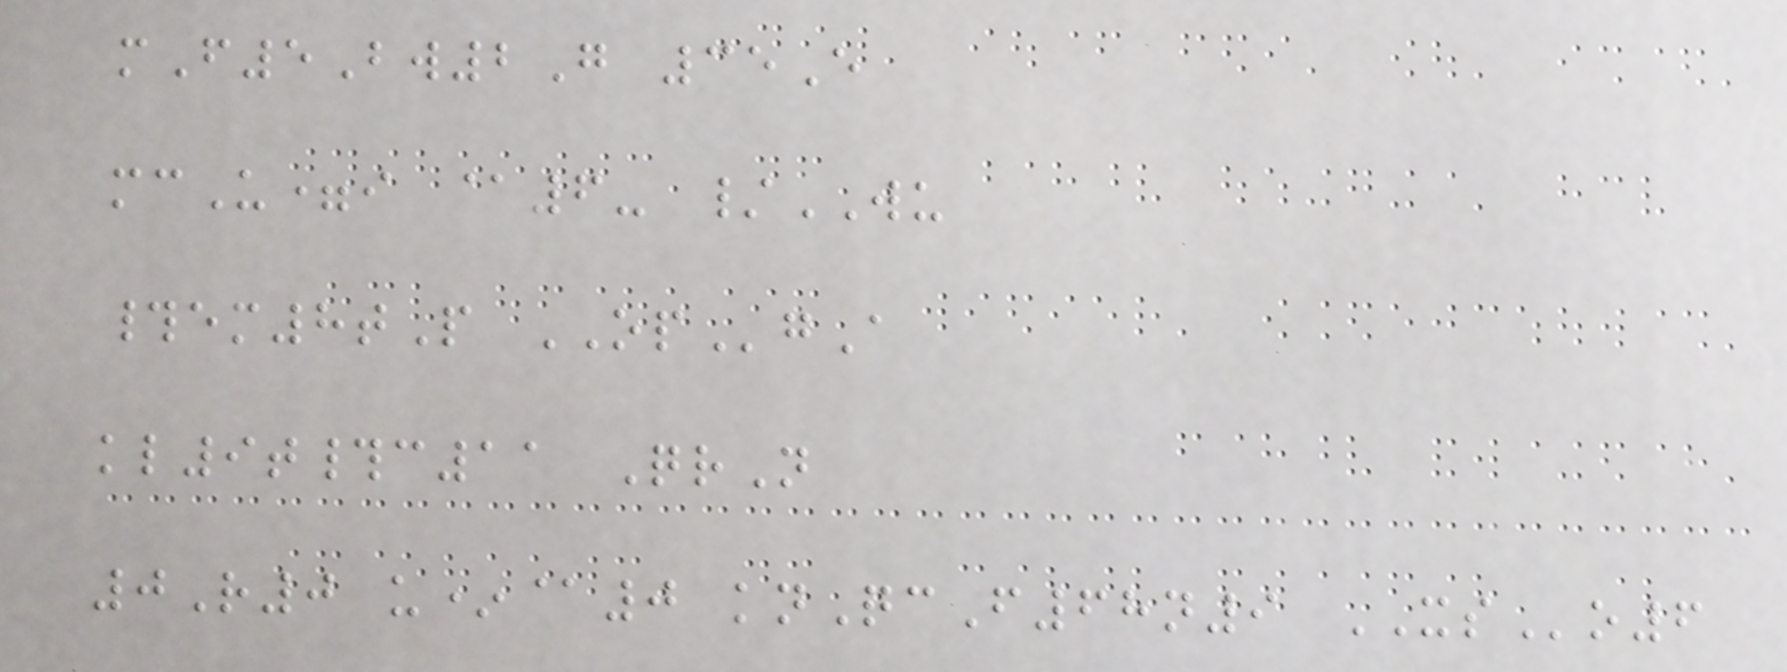mF5Bw2G 35E
mcU=i @6- /WU
#em8tP OPgA
kl9t#c11 QrN
0R0 u*@0 knQcF68n9 XSo6
